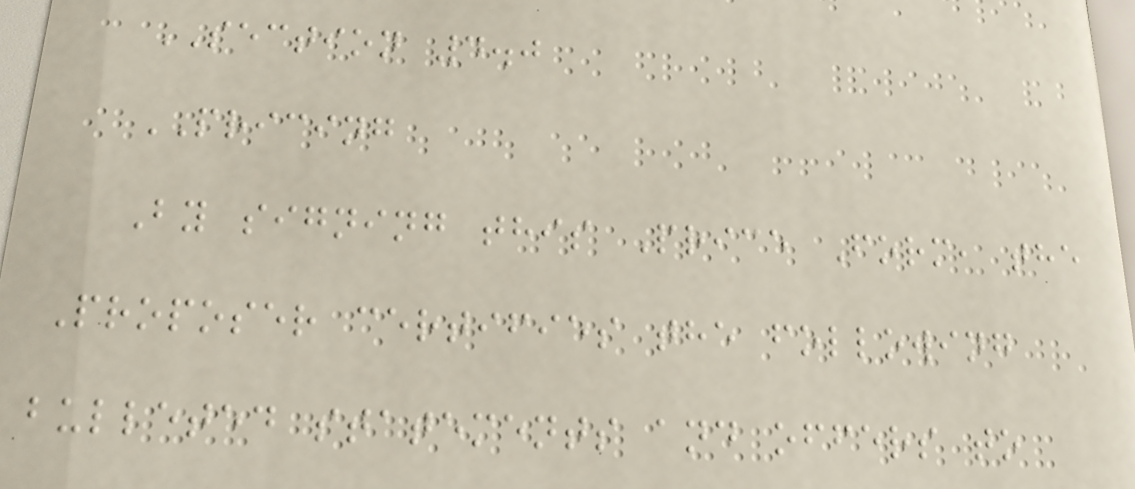SECTION 4.0
PRICING
By signing this Price Form, the
Proposer certifies the following
bulleted statements and offers to
